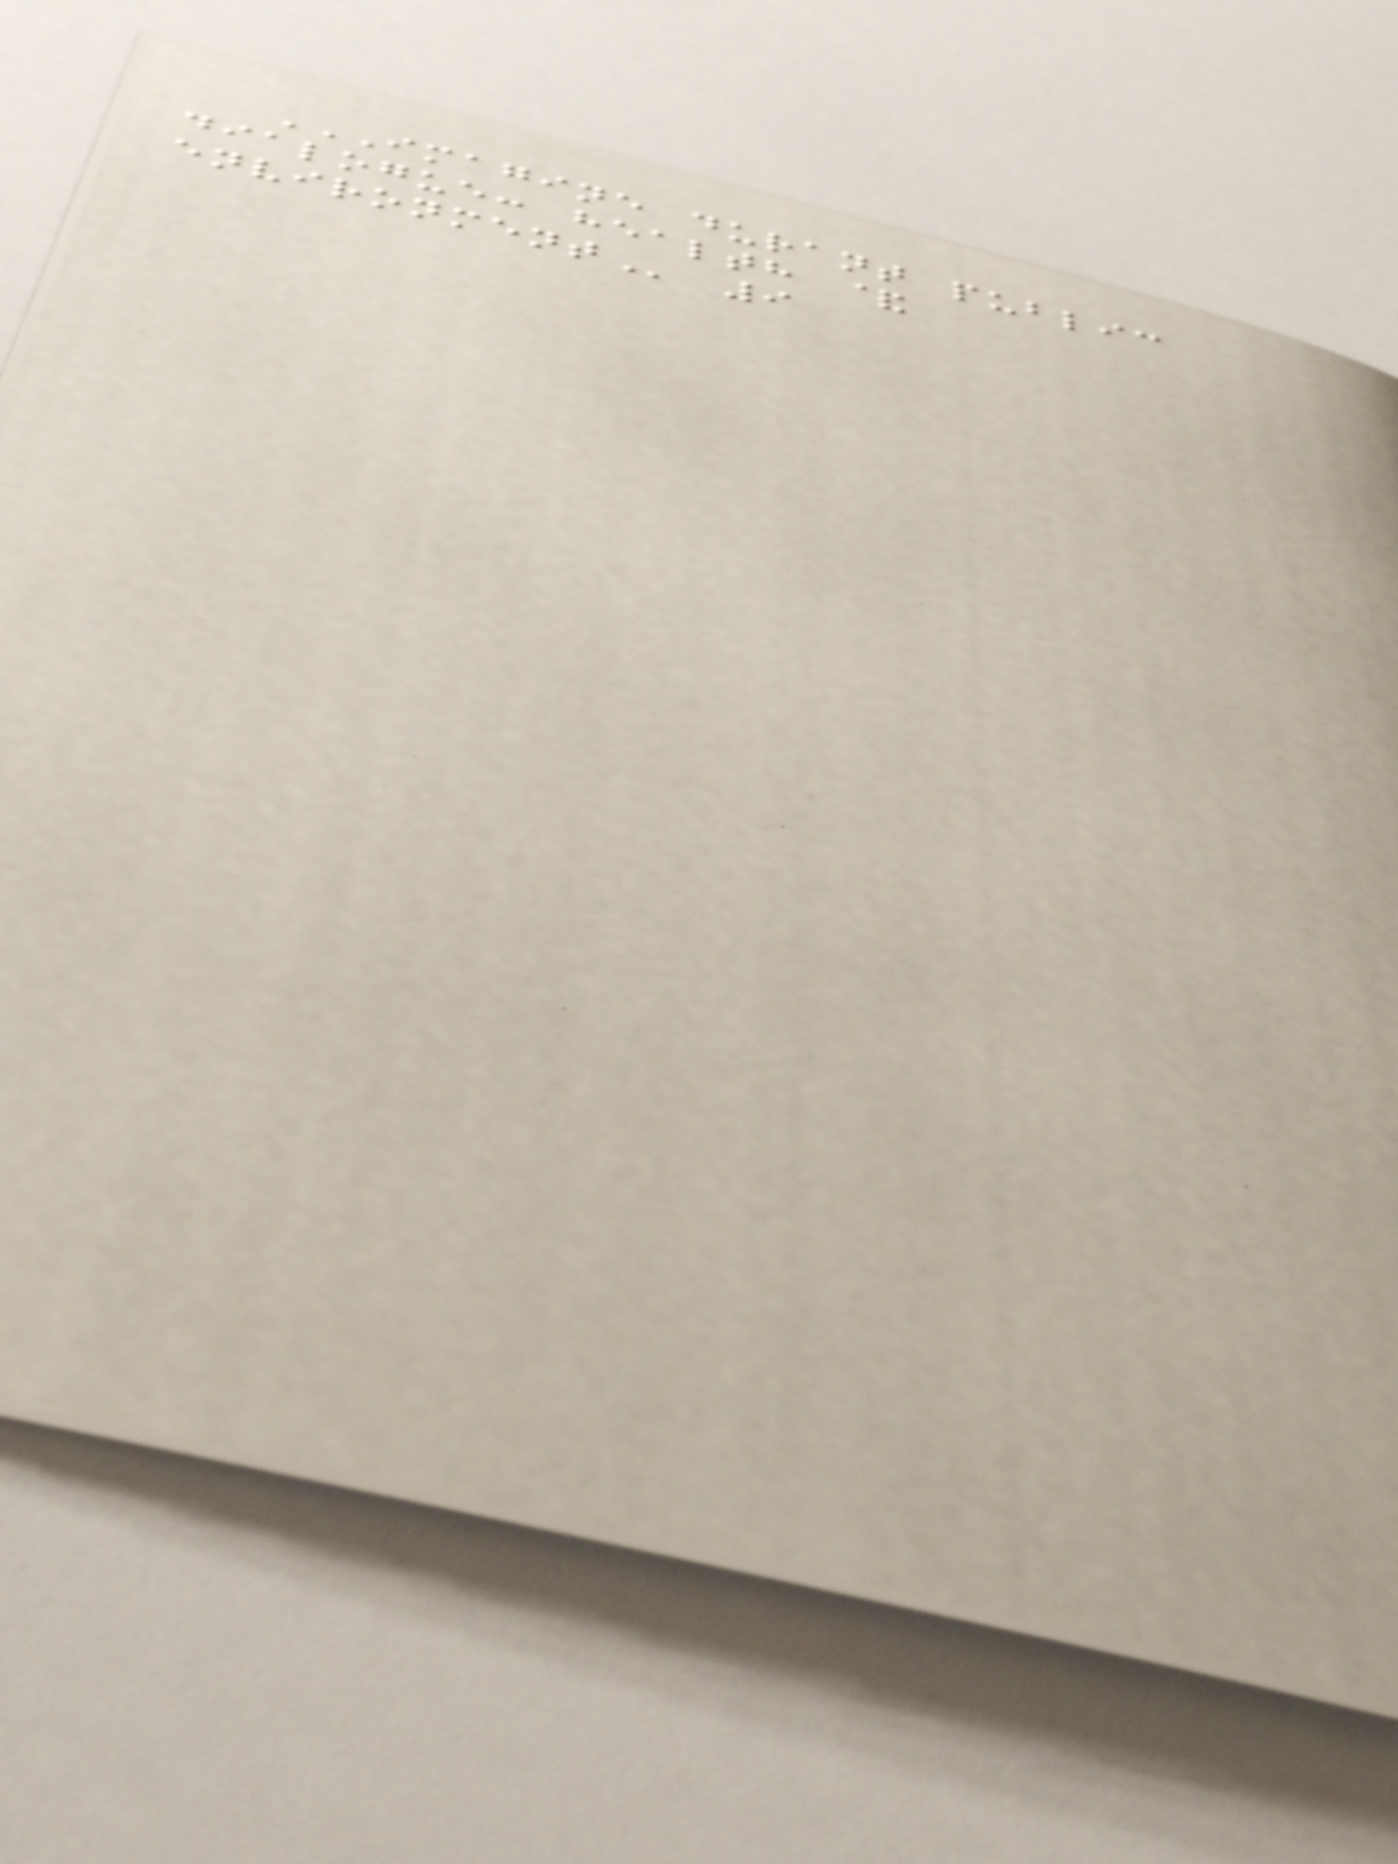IMAGINE DURANT PUBLIC
DIALOGUE: HEALTH &
ENVIRONMENT 9
